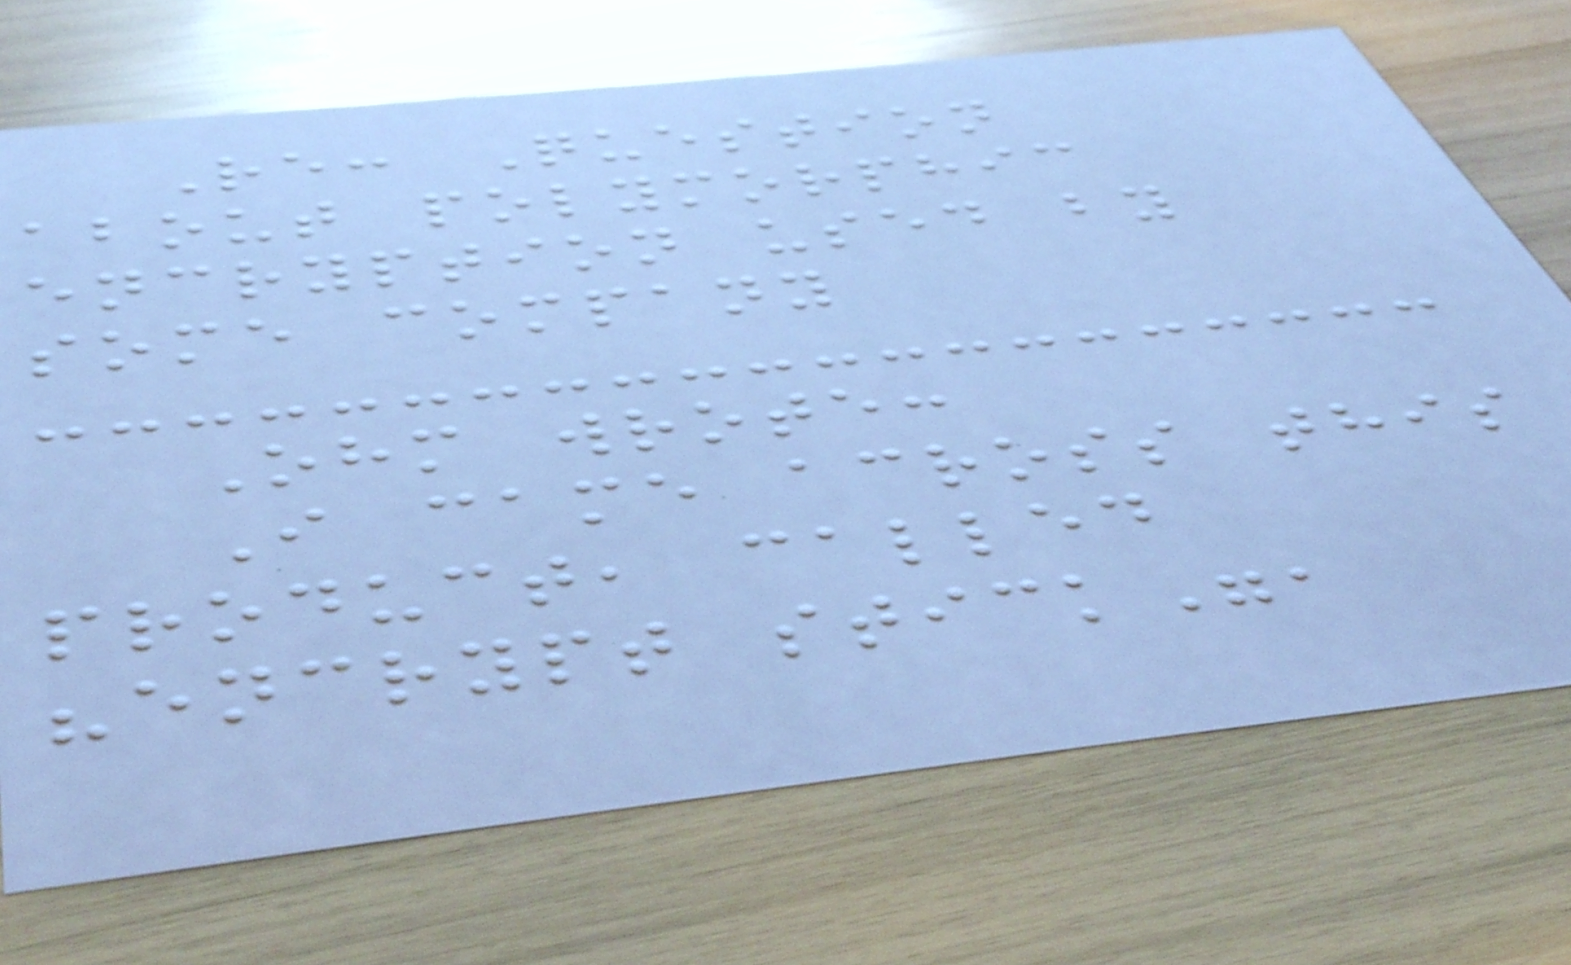Re: Question
about polymorphic
encryption used by
some company
Ohm wrote:
I came across this
product, called
"encrypt stick",
